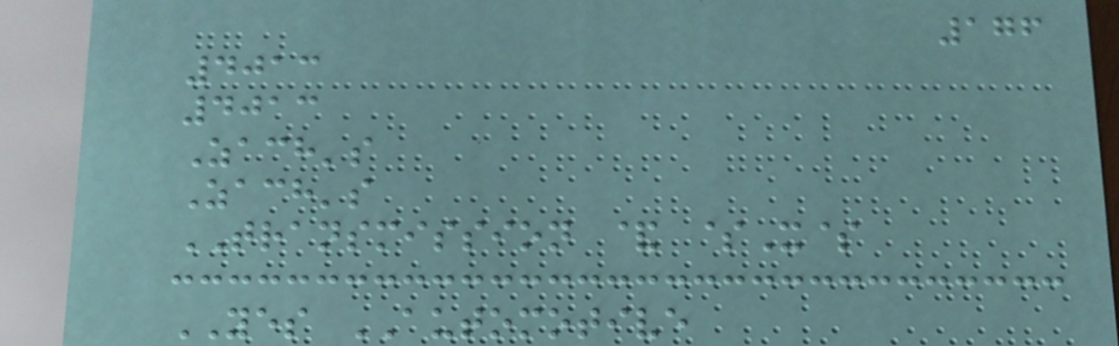176
4013
4013
Zach's
Zach's
TRANSMISSION & $X$
YES AUTOMOTIVE
